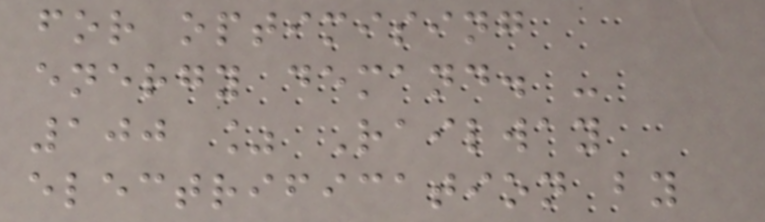for optimising
energy demand. -
100 % Railway
electrification by
